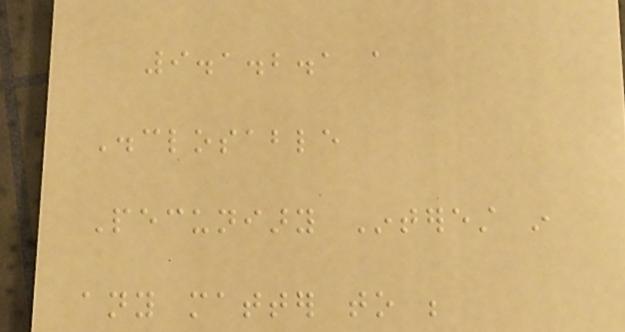9.1.2.1 a
Disclosable
Pecuniary Interest in
any matter to be
